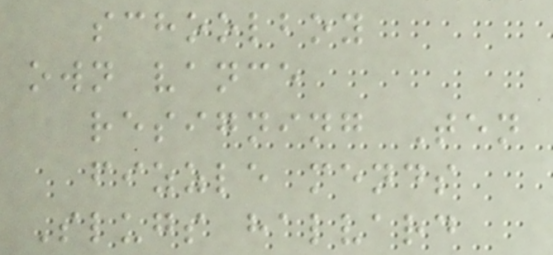schoolboy
own vance
resigning Ten
fizzle mends
Slugs halvard
